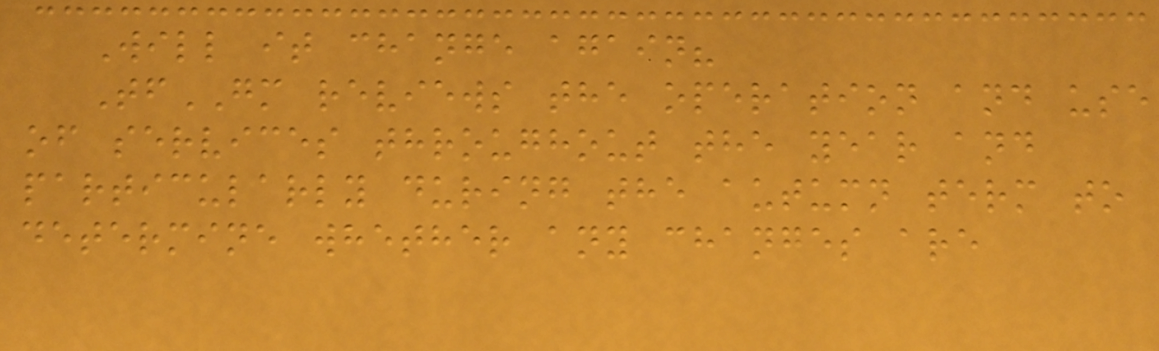Will it change again?
TfGM reviews the operation and use
of services throughout the year and
particularly during the autumn term to
determine whether any changes are
